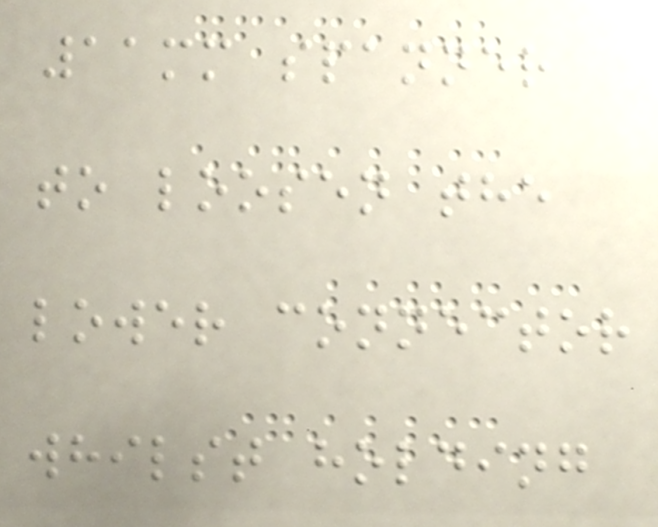11mm spanner
to loosen the
lower connector
whilst holding
